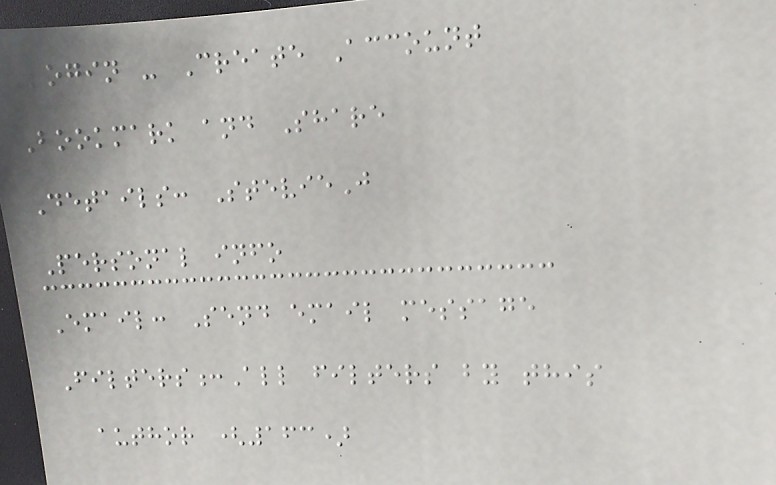Login - Create Account
Bookmark and Share
Details: StevieJ
Personal info
Email: Send email message
Filters:All filters by this
author (163)
